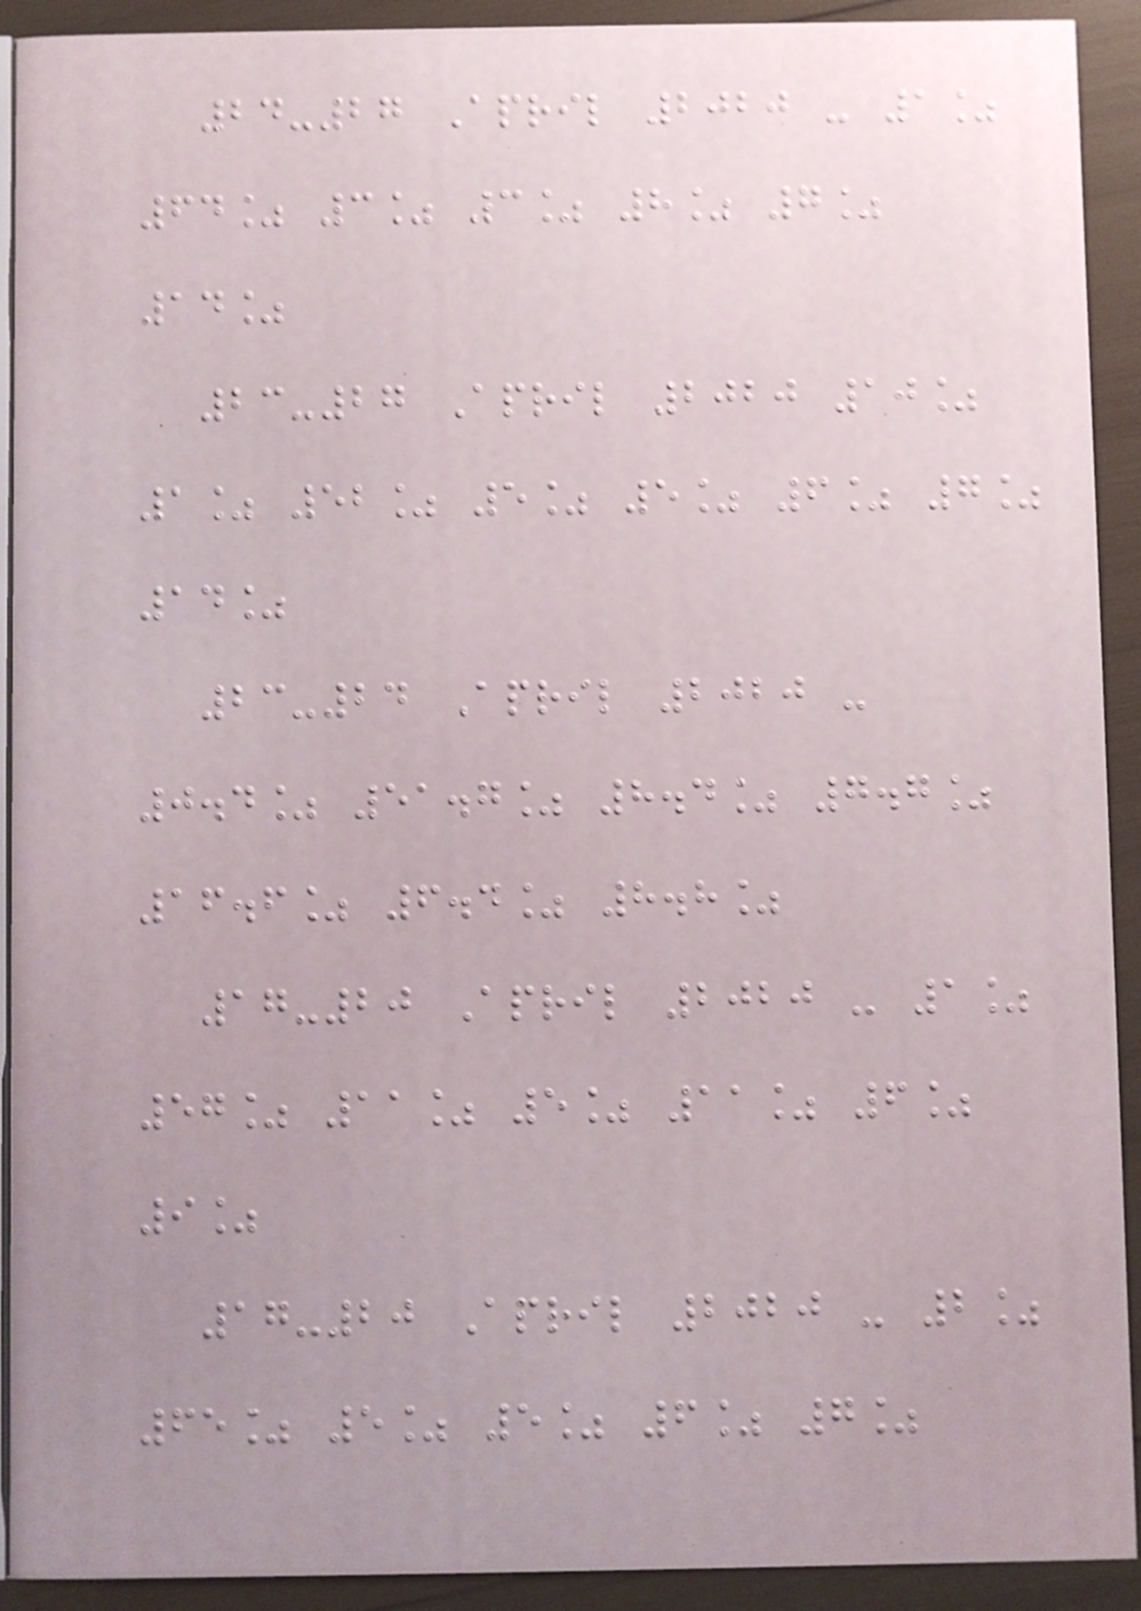24-27 April 2020 - 1%
64% 3% 3% 8% 7%
14%
23-27 April 2020 10%
1% 52% 5% 5% 6% 7%
14%
23-24 April 2020 -
0.4% 51.7% 8.4% 7.7%
16.6% 6.4% 8.8%
17-20 April 2020 - 1%
57% 11% 5% 11% 6%
9%
17-20 April 2020 - 2%
65% 5% 5% 6% 7%
